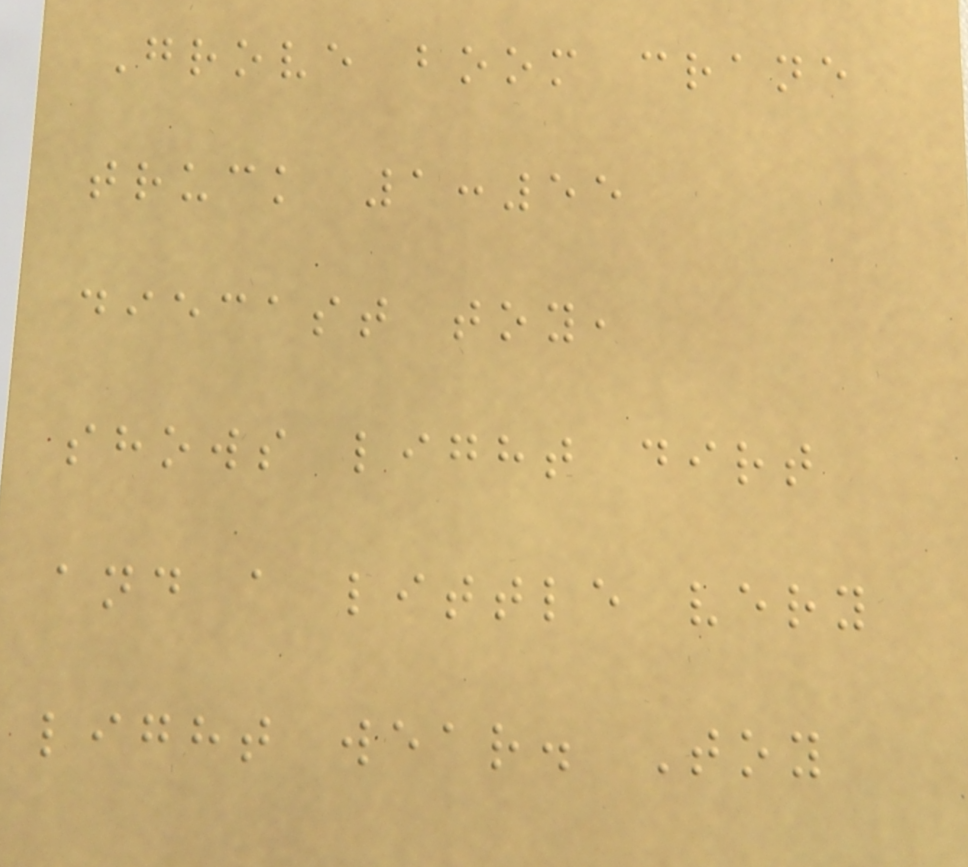Grove boom crane
truck 1:55
diecast toy,
shows light dirt
and a little very
light wear. Toy
